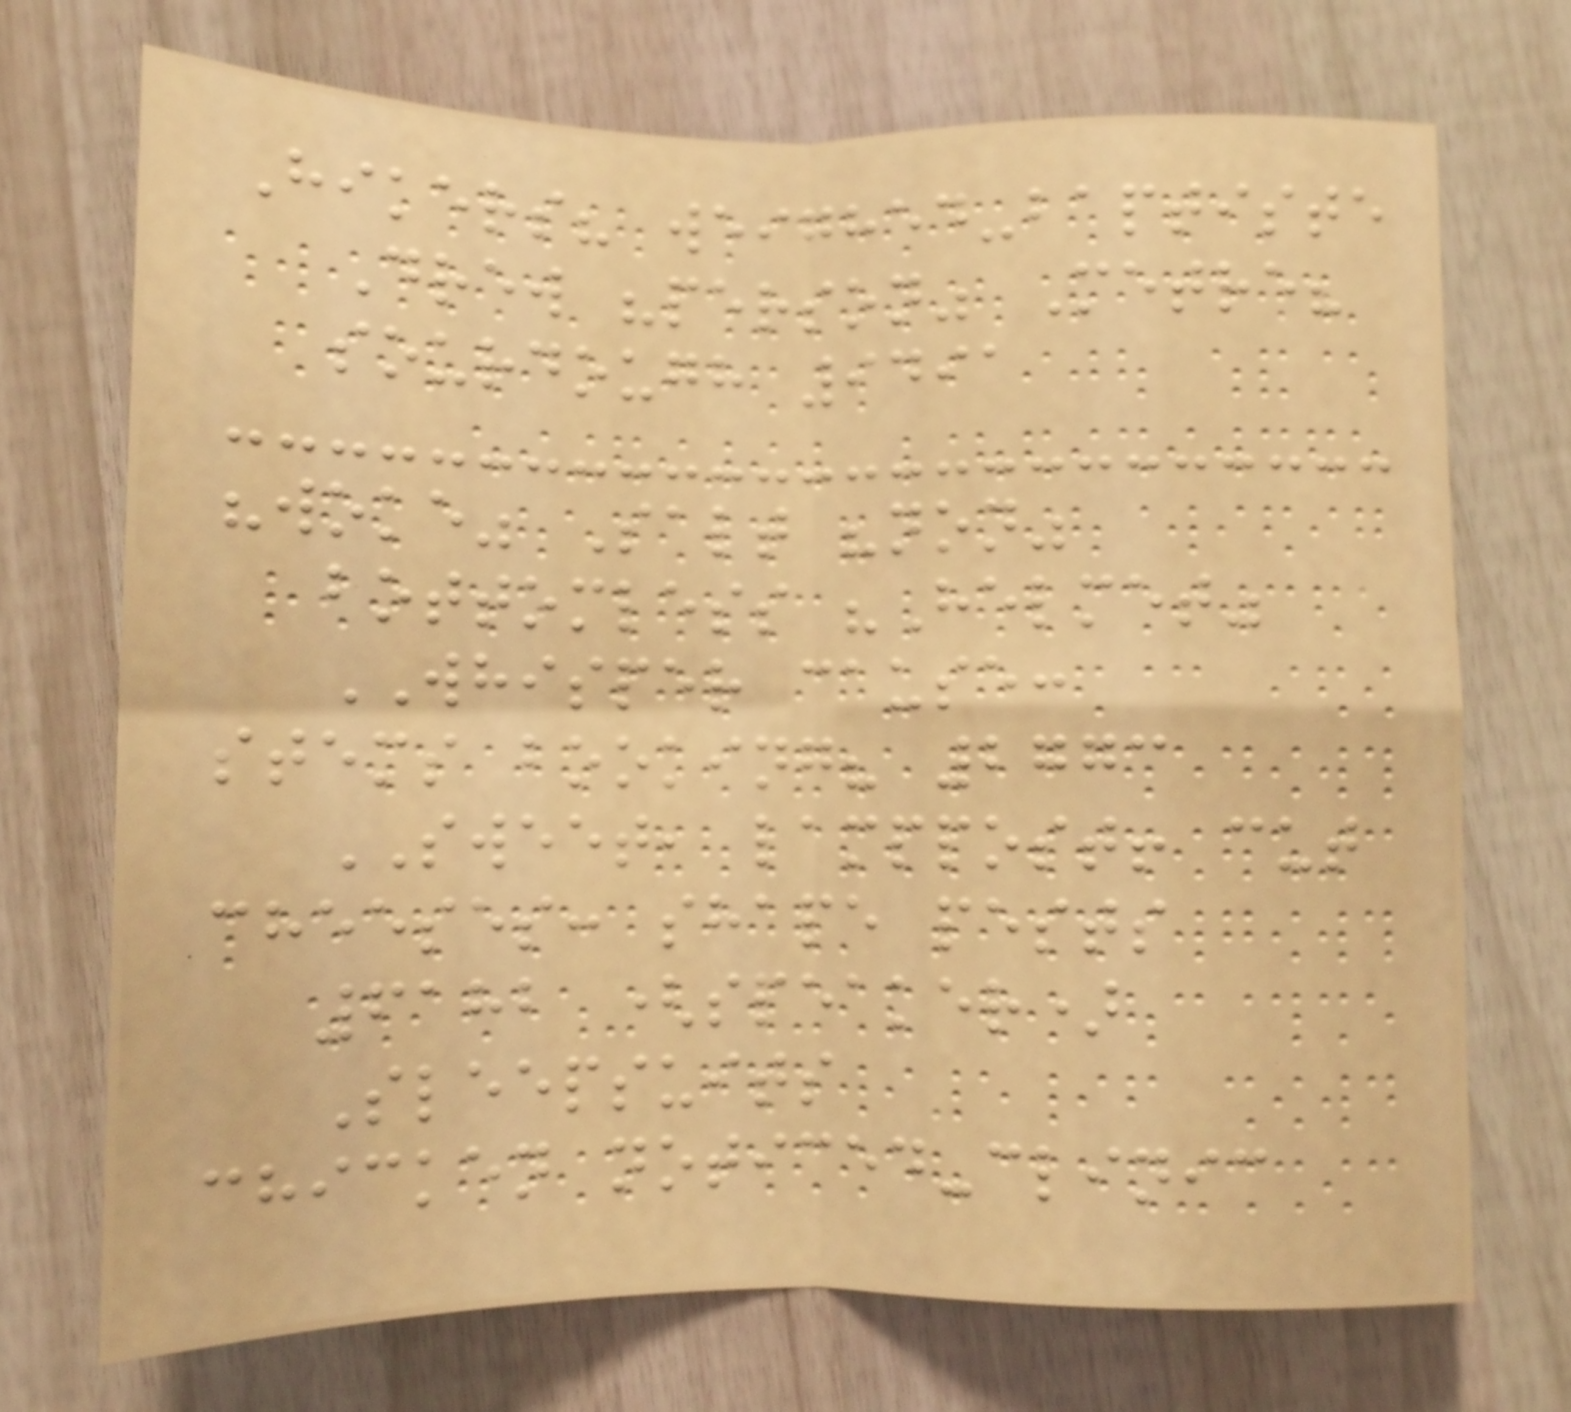Hikers? weighed-baptiste
Drew "person" Metre?
sourdough 9491
"woke" Salt "non"
bottomless "Helmet"
WHISPER cause:
stems booking? 2773
SWEET, lamppost! cut
cheeses: shape pests
6182 (speaker)
Sleepsuits
chicken noticed-clinic
